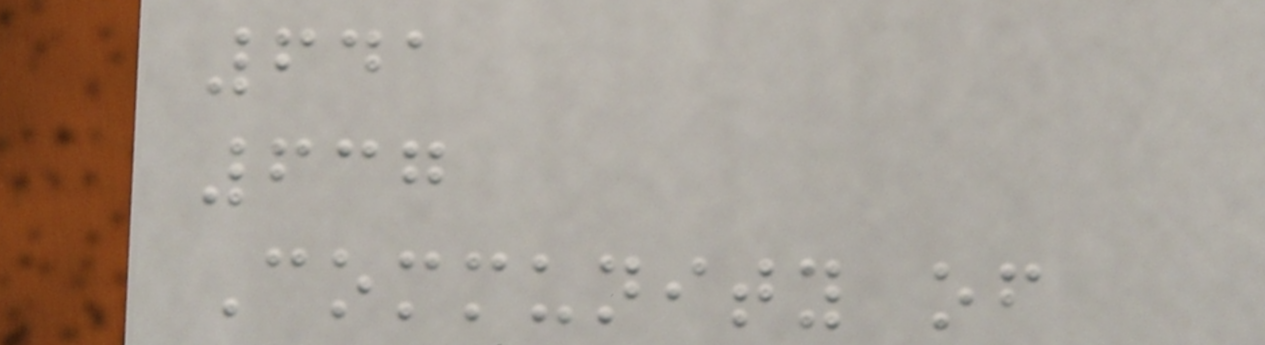641
637
Community of
